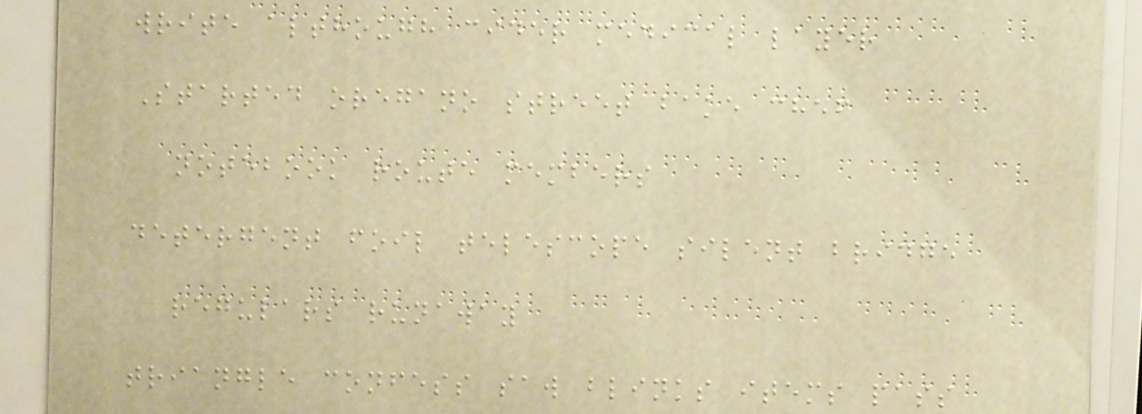write although cider medical layer
Started oregano street bake chef
notebook route members
detergent foil telescope silent bridge
regulars runaway
triangle confess saw blinks items pass
